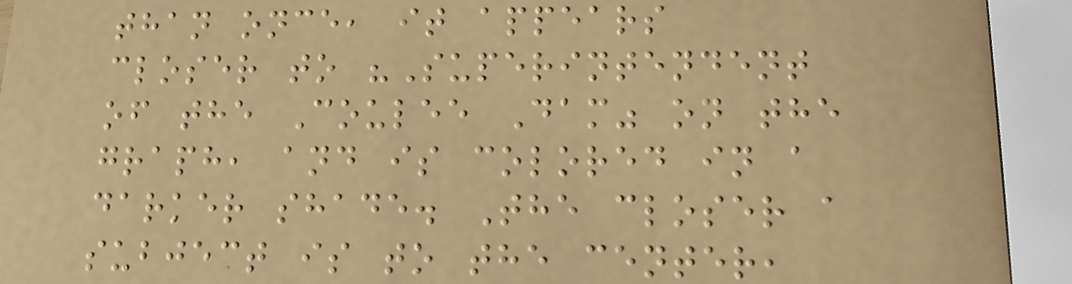than once, it appears
closer to "Superintendent
of the Coulee Dam" on the
graph, and is colored in a
darker shade. The closer a
subject is to the center,
